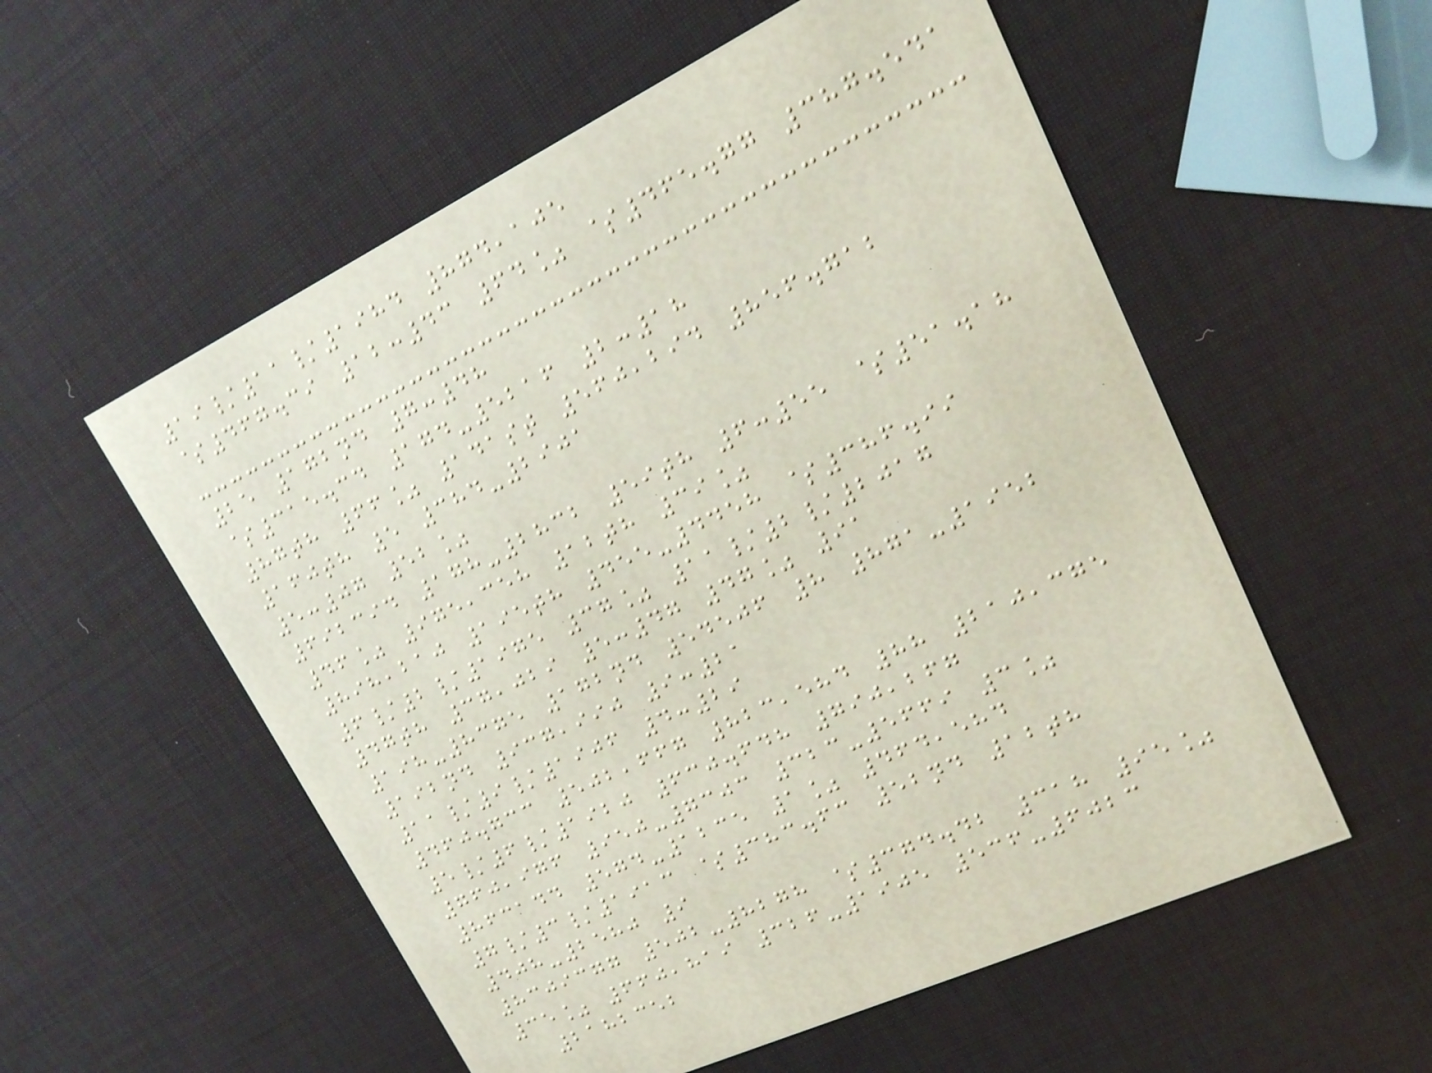19/11/1984 874,105
$467.39 12:43 64% $465.77 387.541
25 172nd 7:48
$315.34 174-5216 2:18
87th 66% 141st 560,294 856.712
160th 5 384-2901
5:07 52%
692394 178-2832 59th 6:55 $51.18
46% 975,358 12th 39%
898,210 195th 455-4458 $386.99
6/2/1975 37% 11/2/2017
47th 37,029 5:47 47% 91
198-8375 172nd 54506 8 871-1952
192nd 937,990 9:21
11/9/1906 4:29
460.733 502,667 823,584 88 210,375
5/6/1920 630.648 790,267
760,976 950-7303 323-5669 3%
863144 574-1235 1% 464,584
7/3/1913 $383.63 52nd 12th
408-2580 9
8309377 502-8278 $374.42 318 95%
35% 660,819 326-1905 536-6023
2182352
